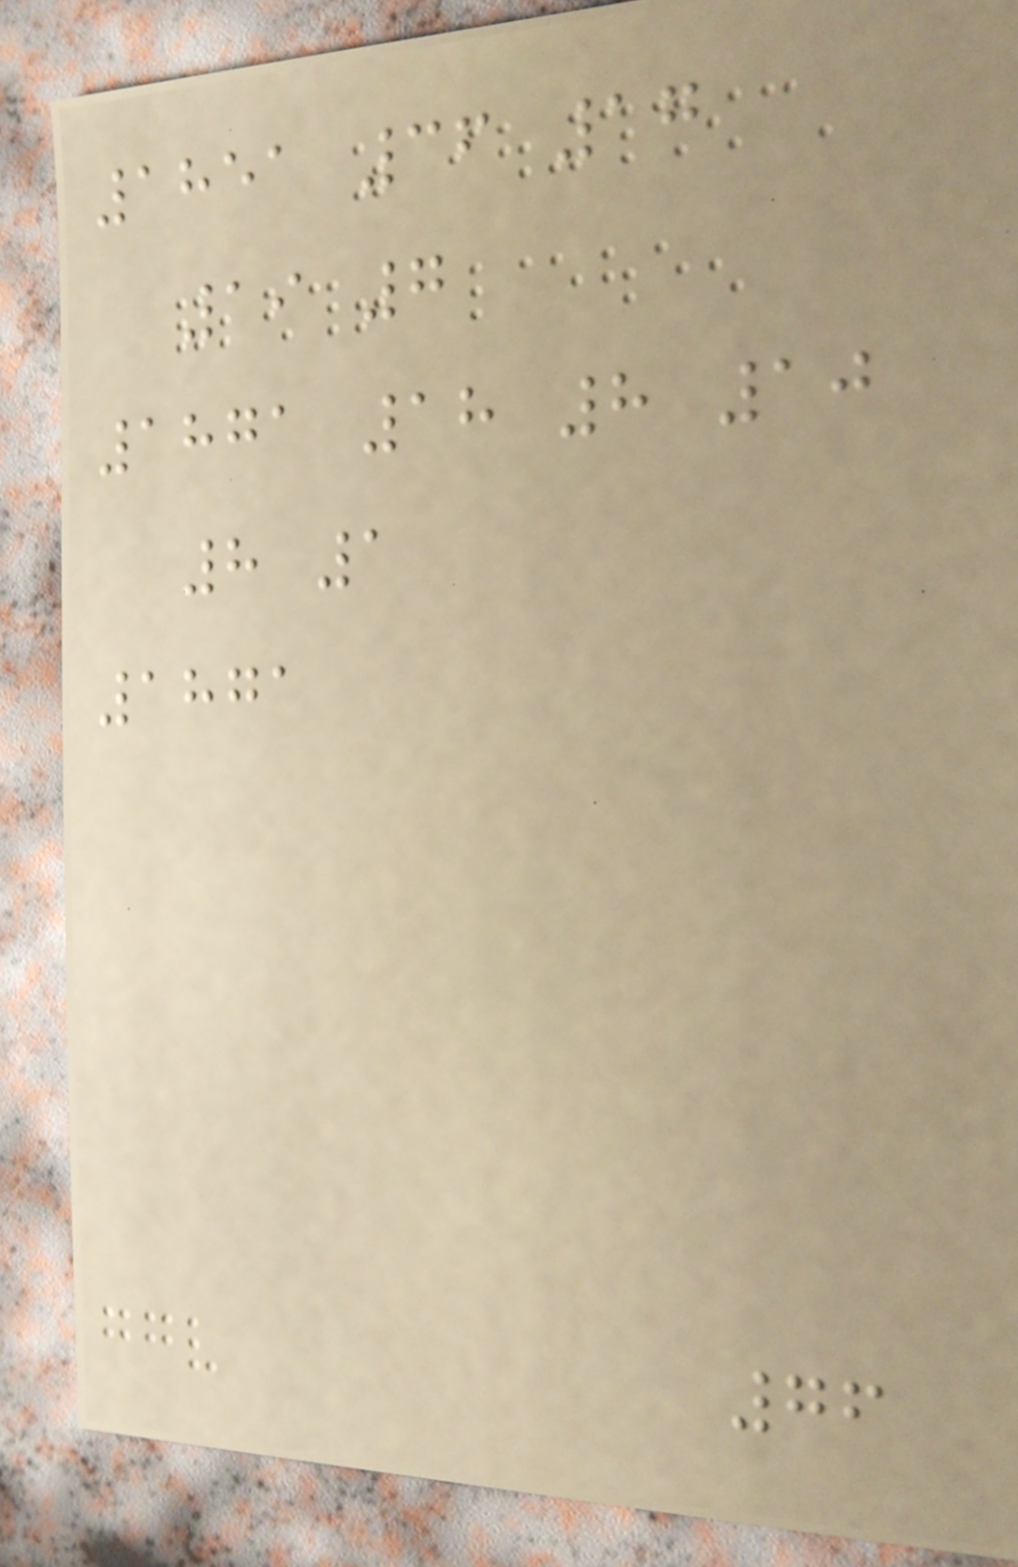1851 36 17
19 7
1871 18 8 10
8 1
1871
76
